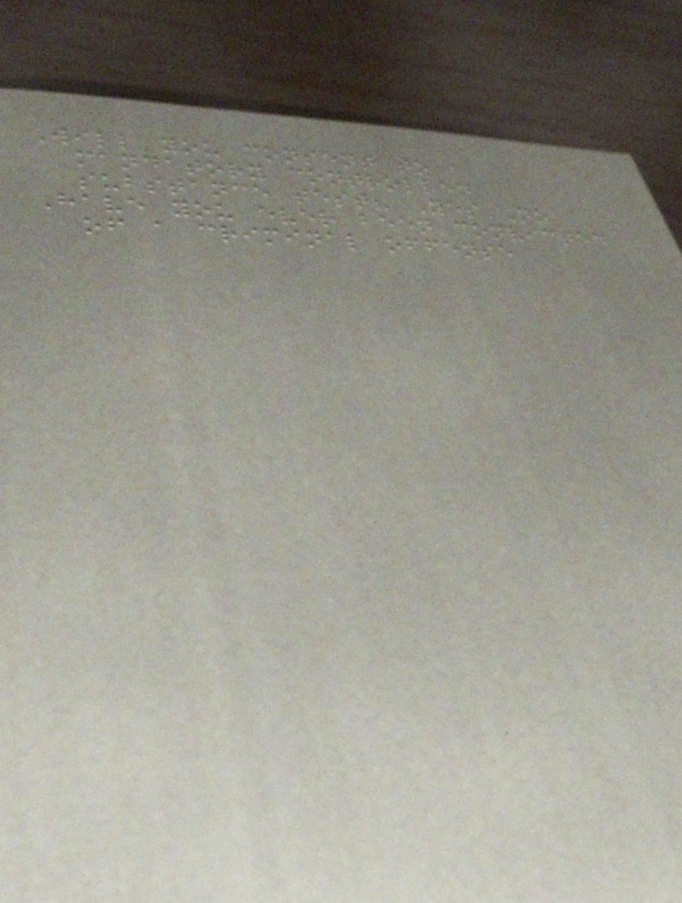Will you consent to a
mandatory controlled
substance test? Yes No
Have you ever been convicted
of a criminal offense
